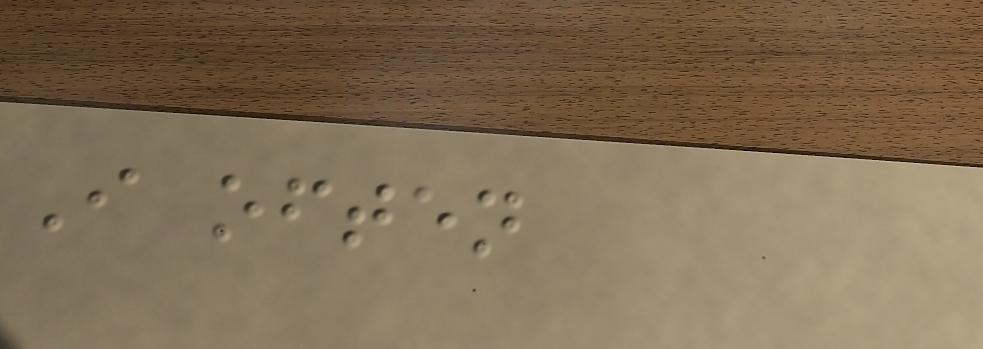I often
